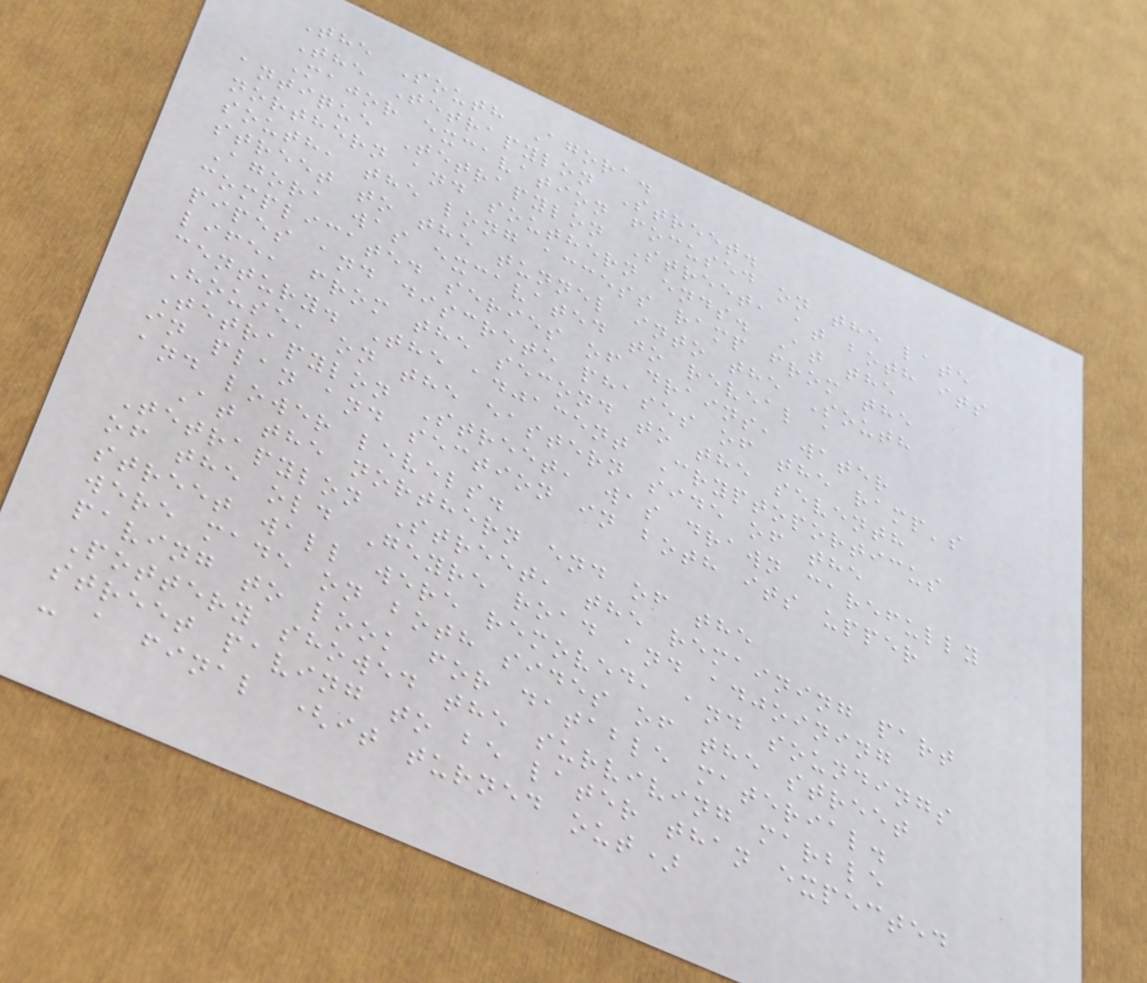The South Agora.
The Tetrapylon Street.
Major excavation focused on the late
antique Tetrapylon Street, at both its
northern and southern ends. At the
south, the long access ramp from the
street to the tunnel into the South
Agora was excavated to reveal a
complicated series of drains, water
pipes and discrete phases of the ramp's
life, from the second to the seventh
century. The adjacent Cryptoporticus
House, on the eastern side of the
Tetrapylon Street, was drawn carefully
in plan and section in both its upper
and lower levels.
At the northern end of the
Tetrapylon Street, the remaining part
of the old Geyre road and adjoining
street wall were removed, and soundings
were made on both sides of the street
paving to look for datable material.
Pottery showed the surviving marble
street paving to be later than expected
- a final (it turned out)
